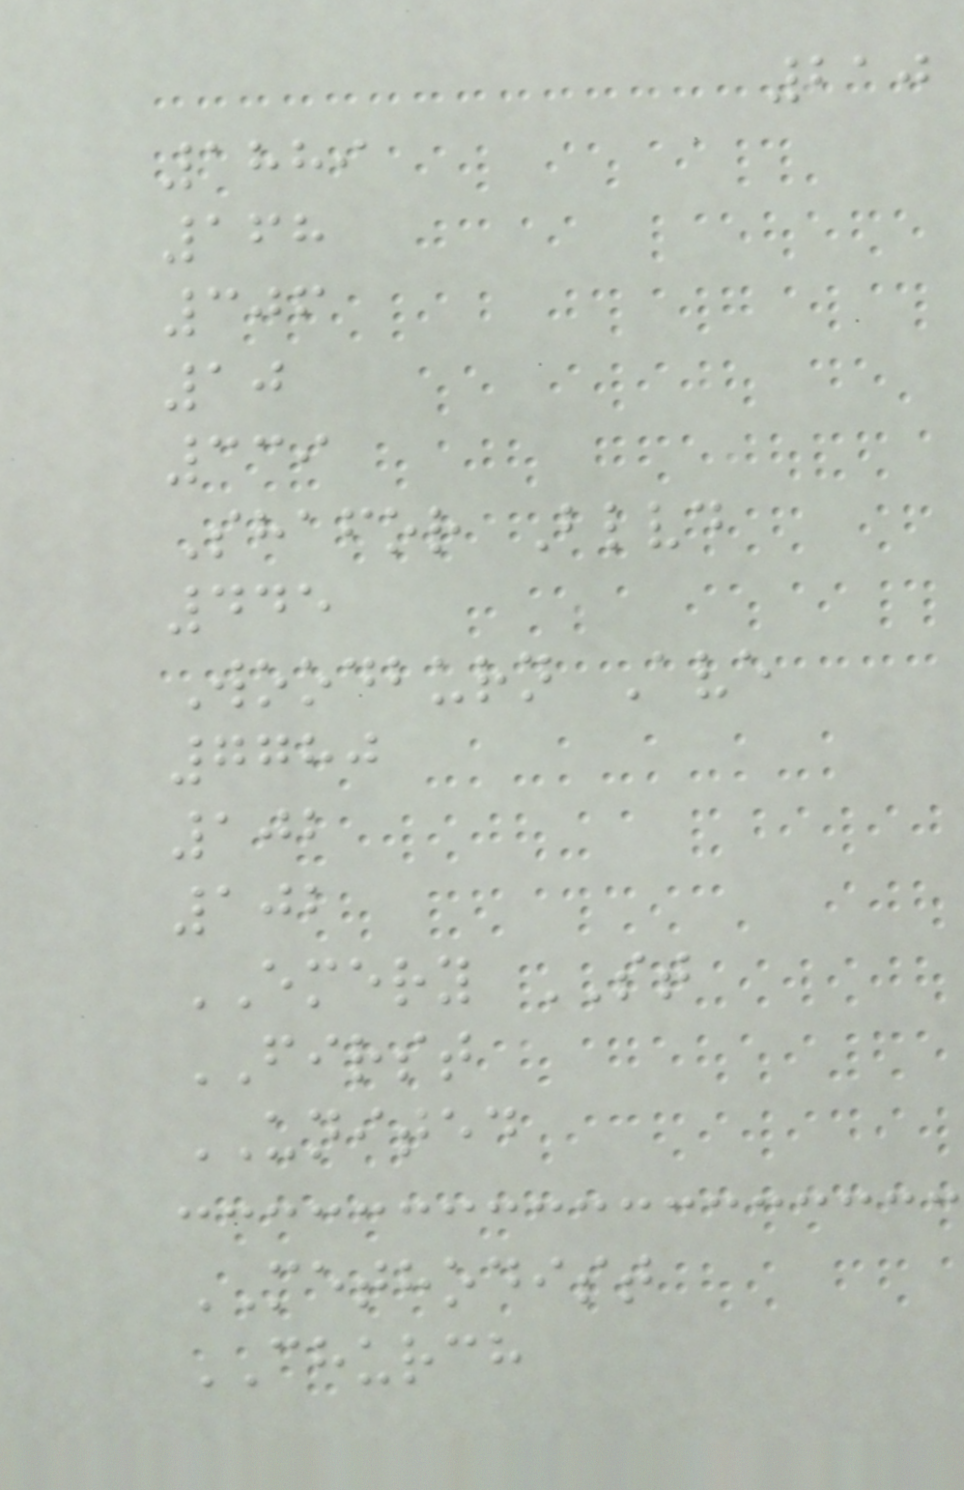210
1889
168
306
10
339
Shafor Blvd
445
Woodburn Ave
7780
102
102
EMERY ST
FIRST
UNITED
METHODIST
CHURCH
